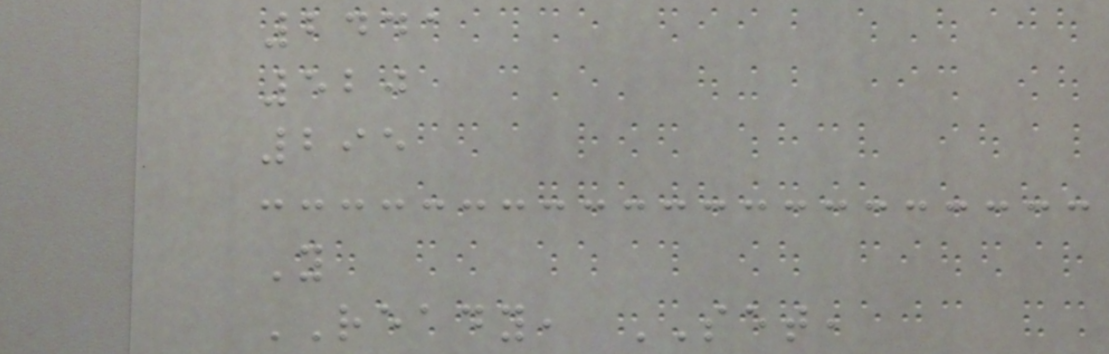2441
520
295
Y
READY, SET,
